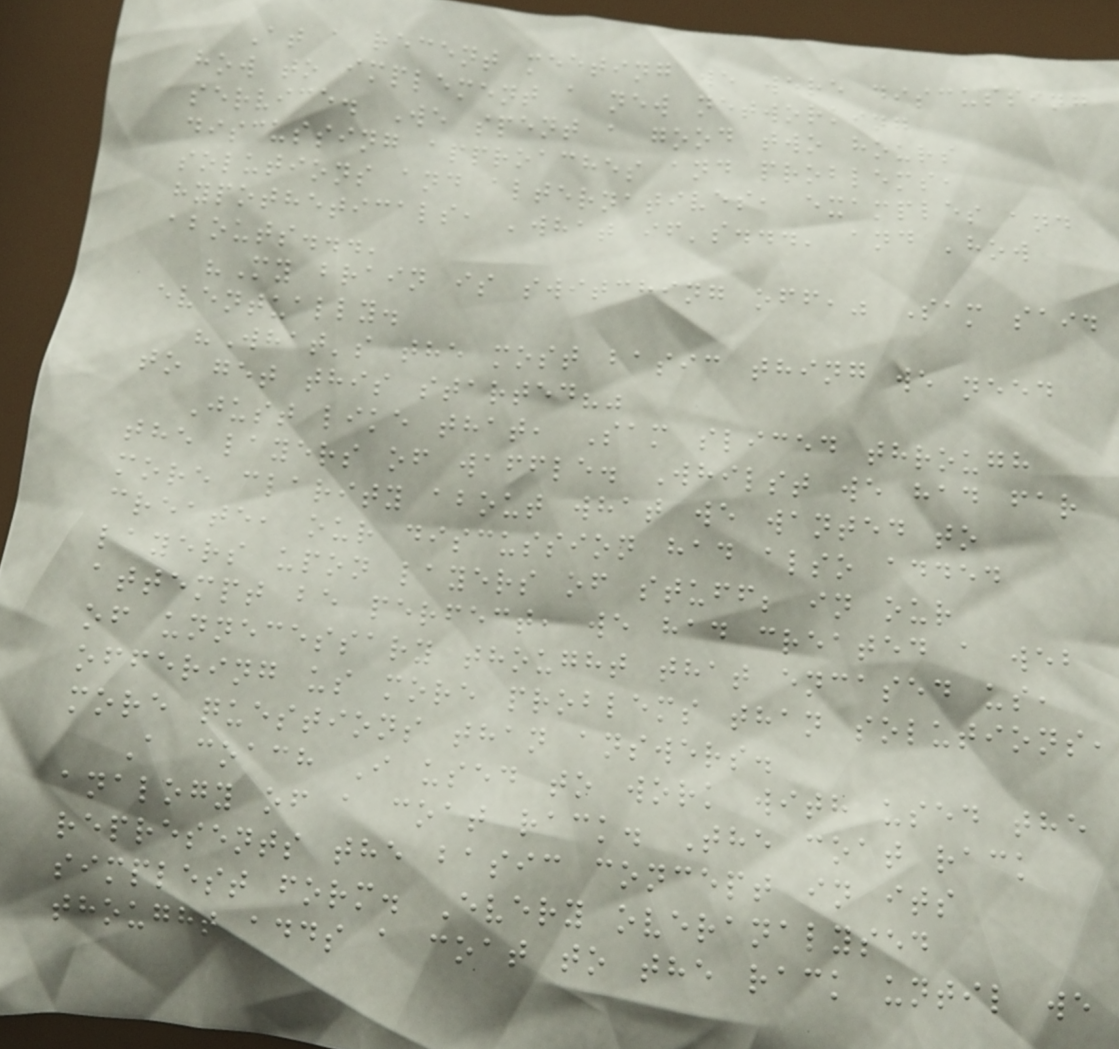At a recent meeting we were discussing
how to implement a new networking
service. We spent a good two hours
discussing approaches and problems,
solutions and alternatives, examples and
hypotheticals, 'what if's...' and 'how
abouts...'
"My brain is switching off," Sam said
eventually.
"What's the most basic thing we need
to get this started?"
Just like that, Sam sliced through
the layers of waffle. Whilst we had far
more clarity about what we wanted to
create, our discussion had also added
layers upon layers of stuff; in our
attempt be perfect, we had created a web
of unnecessary thought that encased us,
offering us more problems than solutions,
more questions than answers.
A coach I used to work with used the
analogy of a coat rack. The coat rack
represents the basic concept in its
simplest form. Every overanalysed
thought adds a coat to the rack until we
